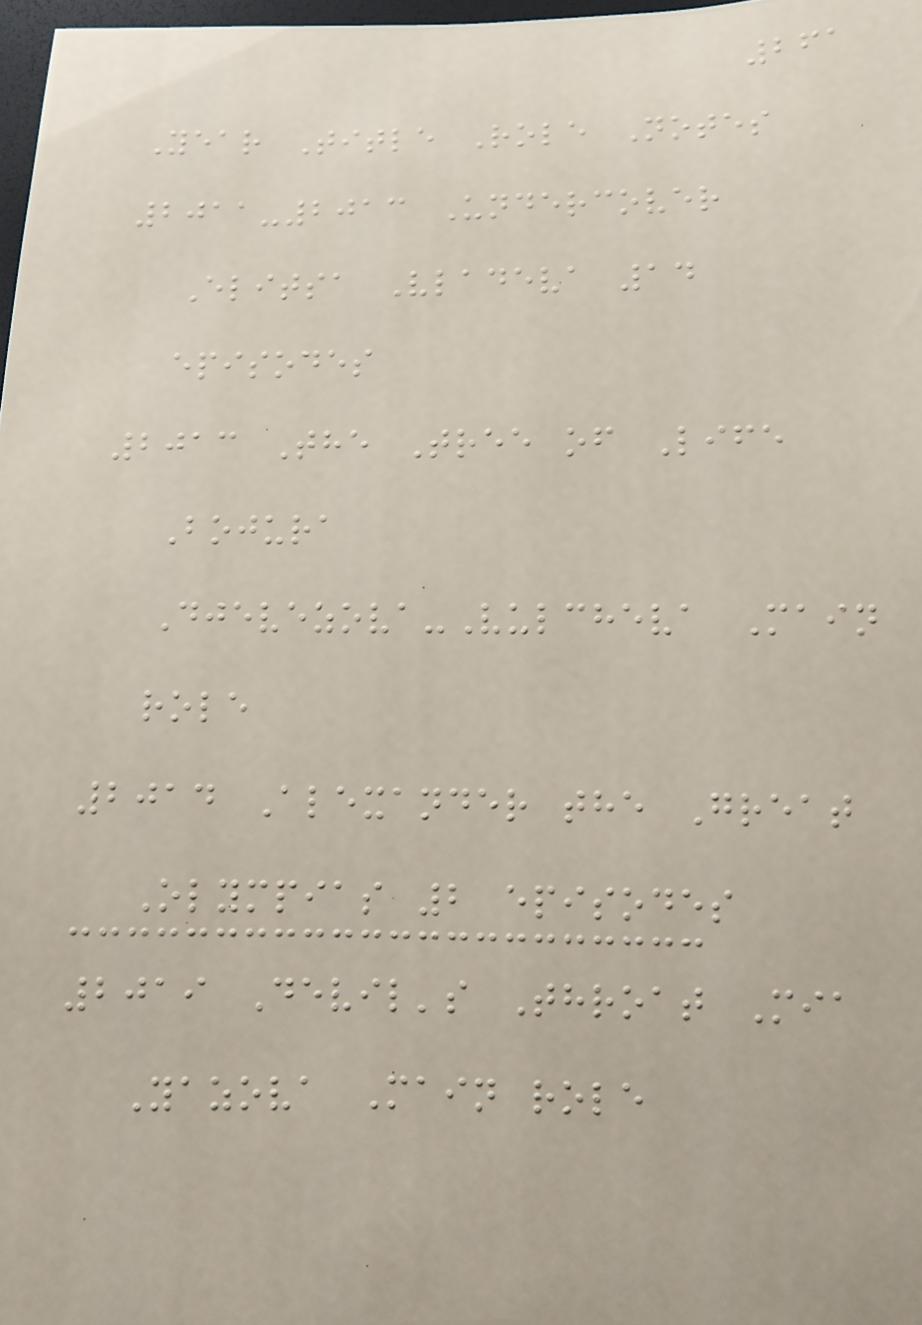261
Year Title Role Notes
2011-2013 Undercover
Elitsa Vladeva 14
episodes
2013 The Tree of Life
Bojura
Djevezova-Vulcheva Main
role
2014 Alexander the Great
Olympias 2 episodes
2019 Devil's Throat Mia
Yazova Main role
